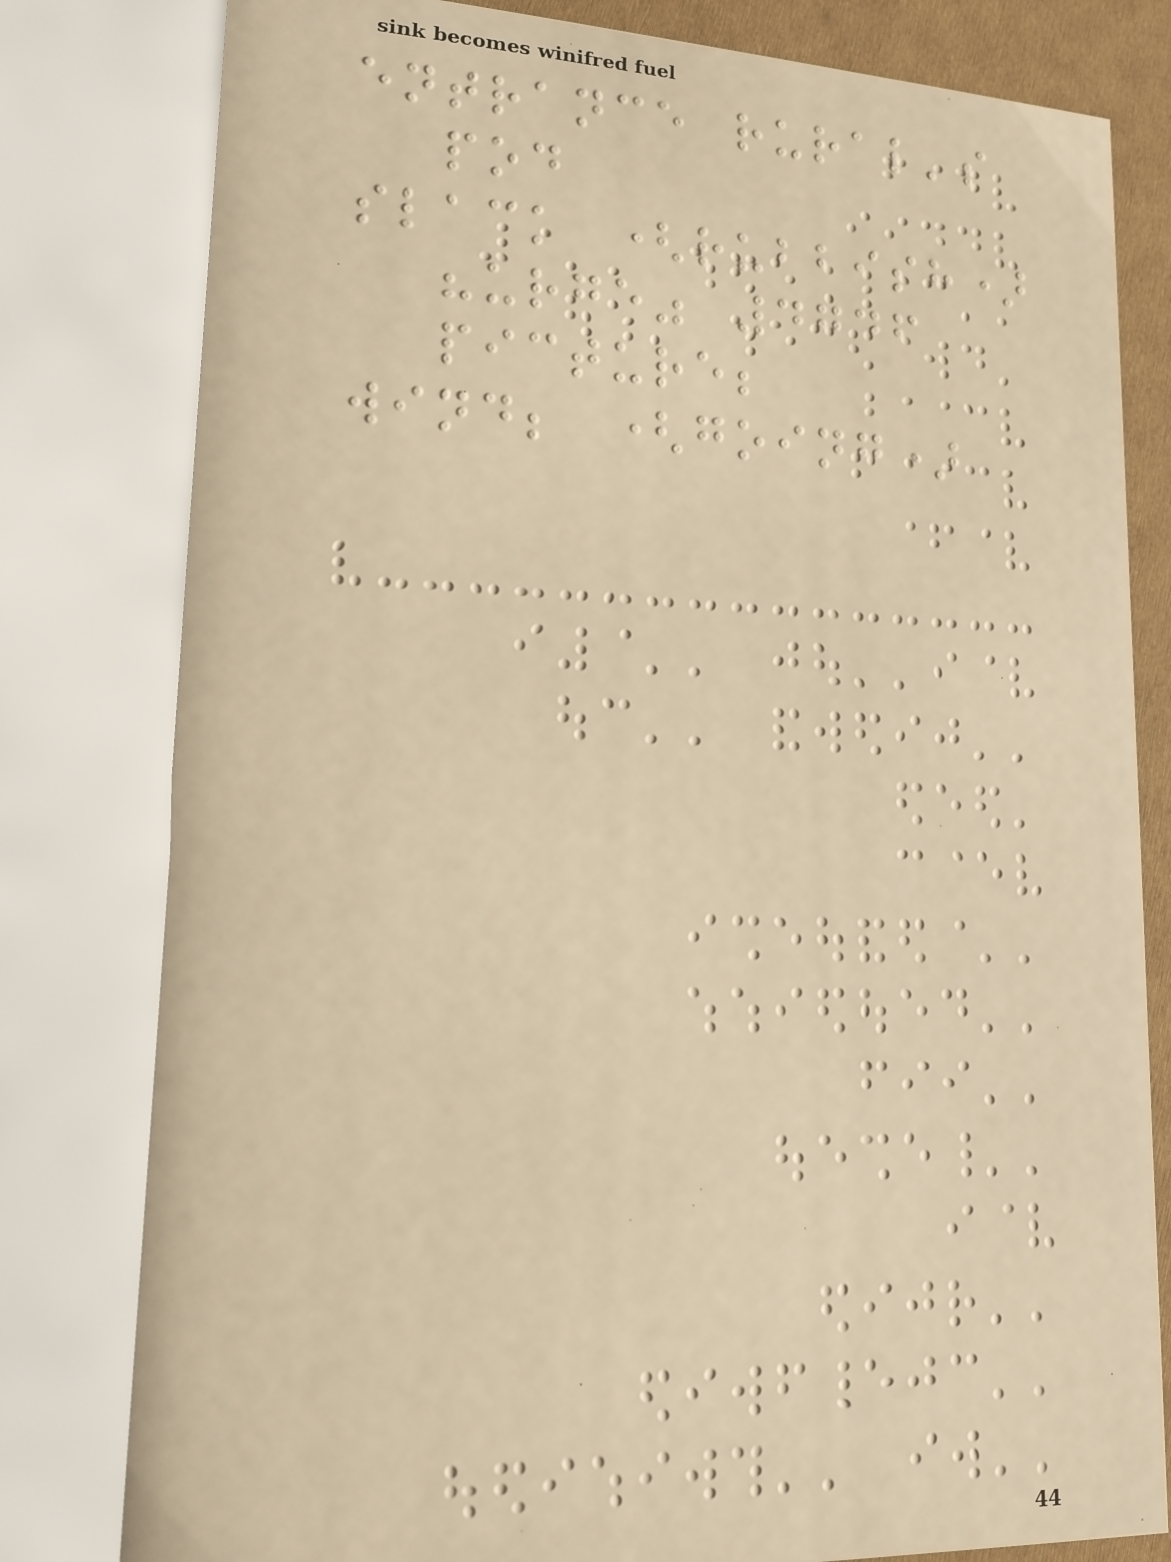entrance rural's
pod
slack (rubbish)
"urge" 4746
picture;
wind; (going)
